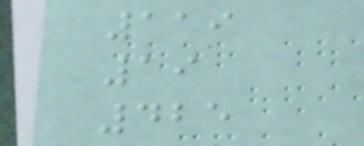119
19
425
